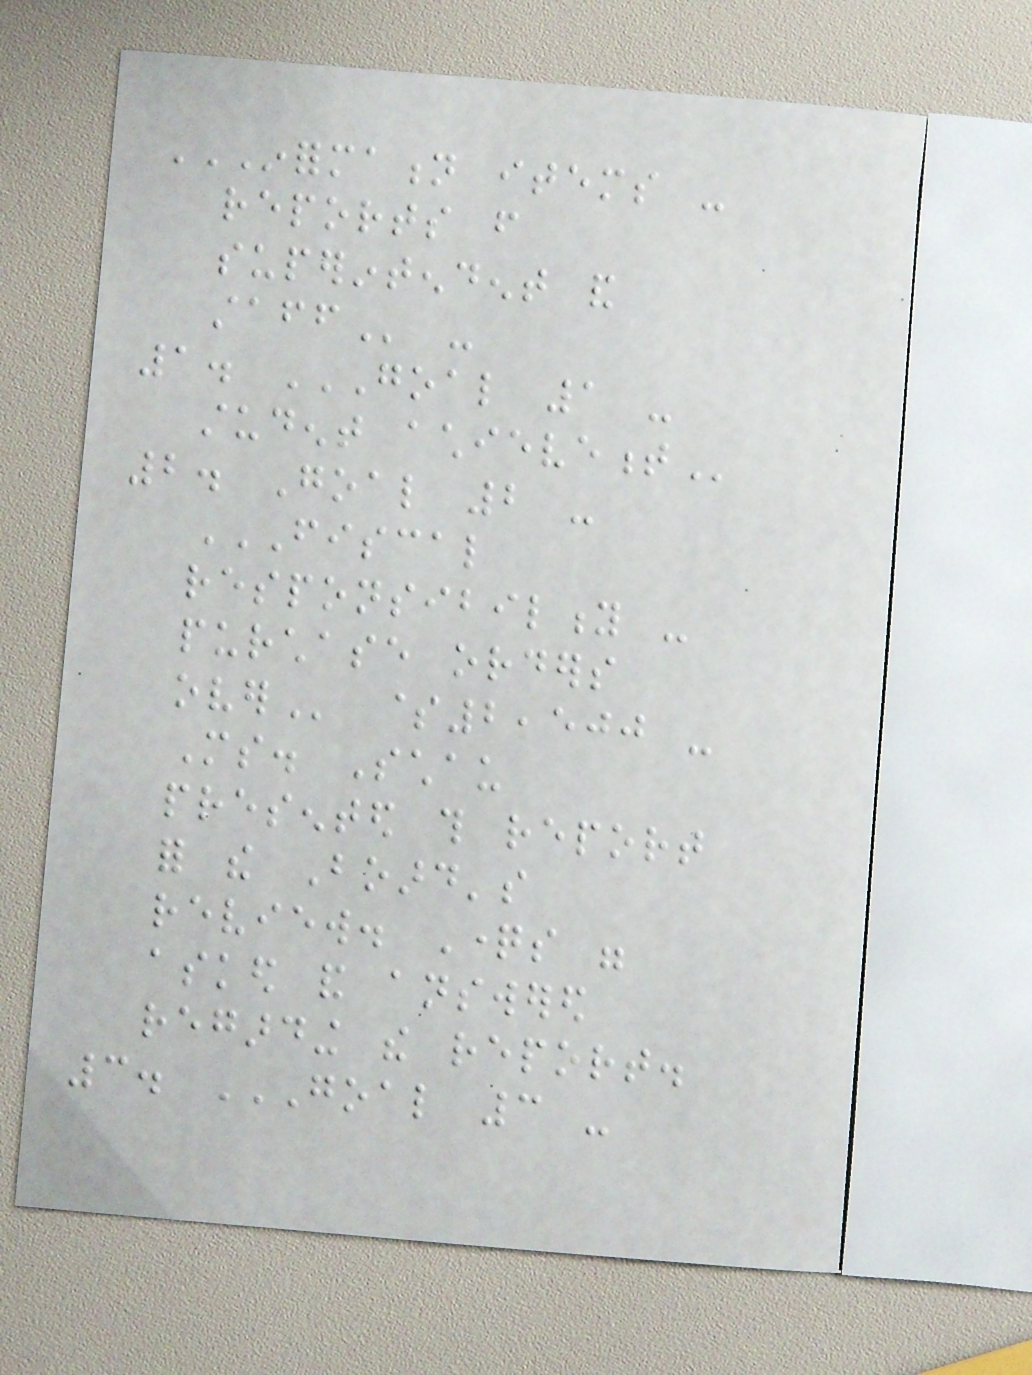INFORMATION ITEMS -
REPORTS FROM
SUPERINTENDENT AND
STAFF -
1. GOAL 1 -
STUDENT ACHIEVEMENT
2. Goal 2 -
FISCAL
RESPONSIBILITY -
PURCHASE ORDERS
OVER $2,500 -
Ms. Schau
presented this report
for the Board's
review. Questions were
asked and answered
regarding the report.
3. GOAL 3 -
